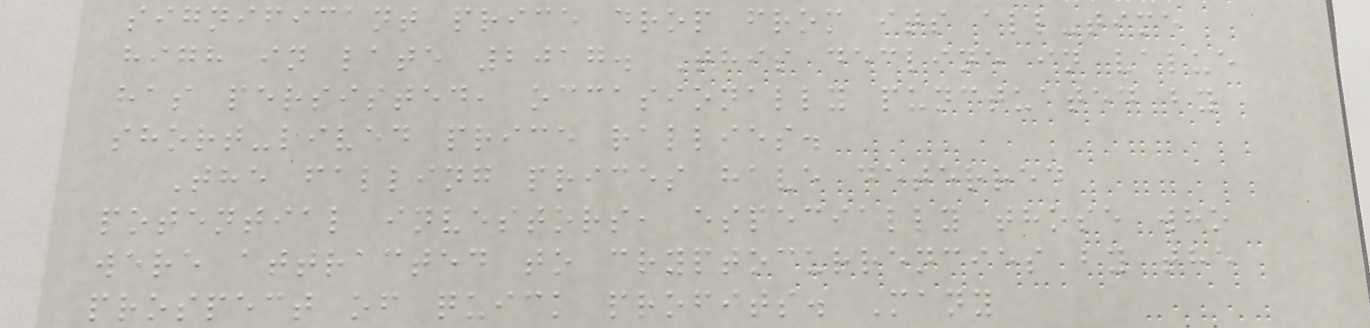significant price drop from its all-time
high in late 2017. This decline in value
has persisted, occasionally punctuated by
short-lived price rallies.
The falling prices have deterred
potential investors, especially those who
were attracted to cryptocurrencies by the
prospect of quick profits. Many
